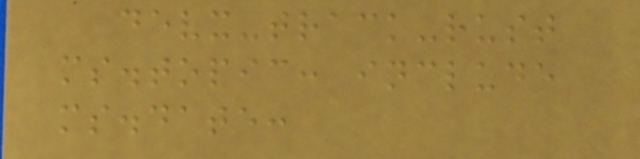devx-track-rust
ms.topic: include
ms.date:
